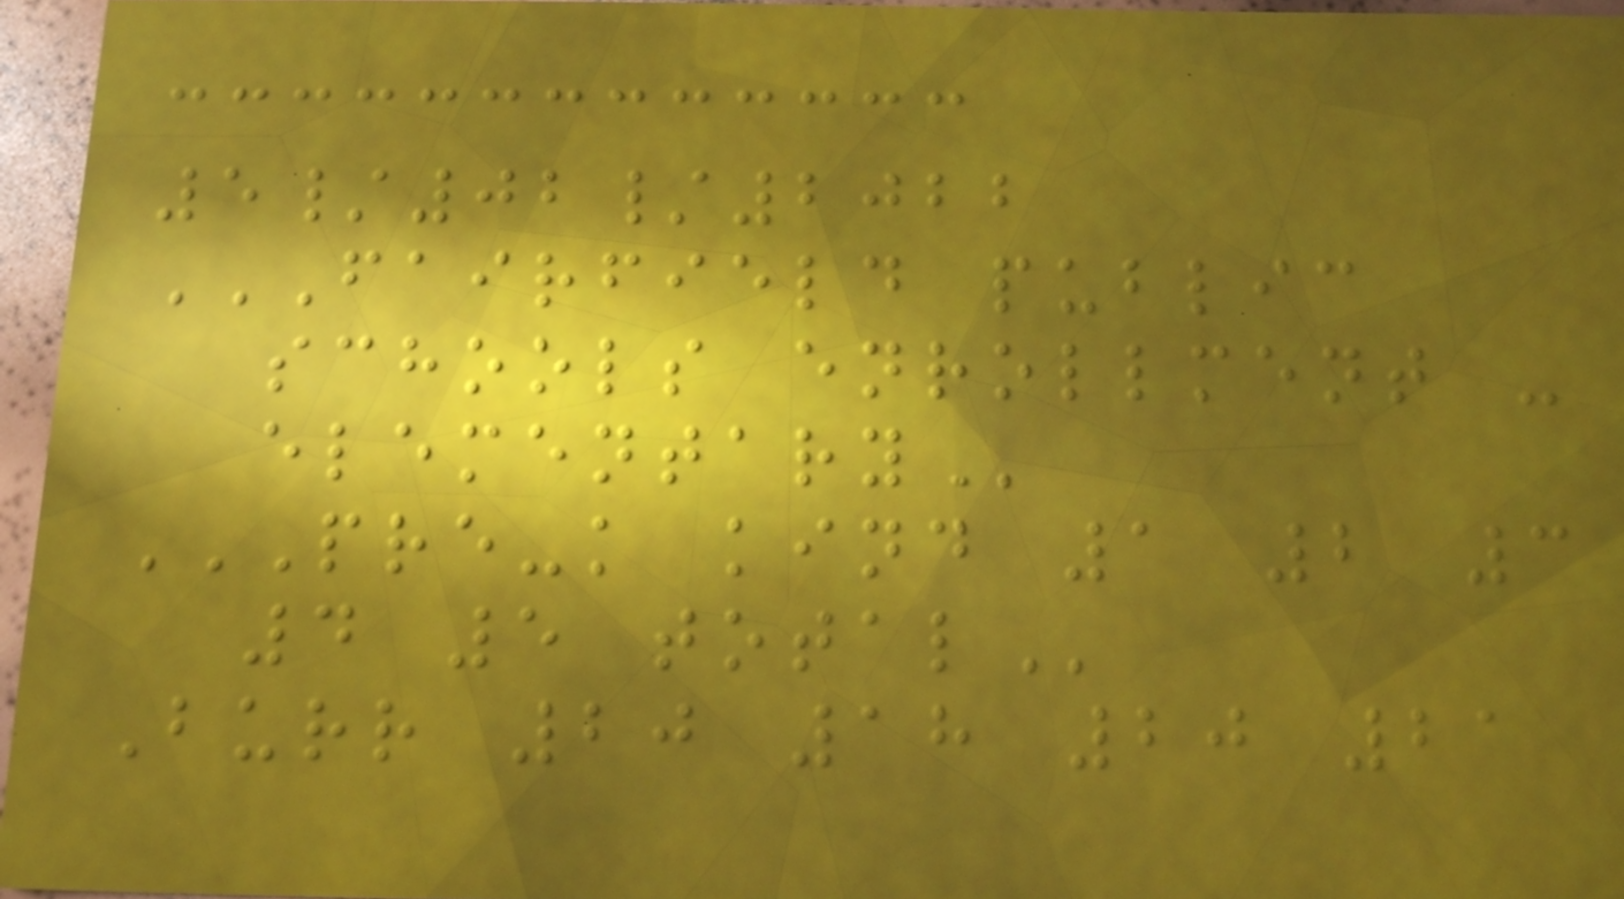5/02/2022
FAIRFIELD PUBLIC
SCHOOLS ENROLLMENT -
ELEMENTARY
PRE-K KIND 1 2 3
4 5 TOTAL
Burr 20 18 20 21
